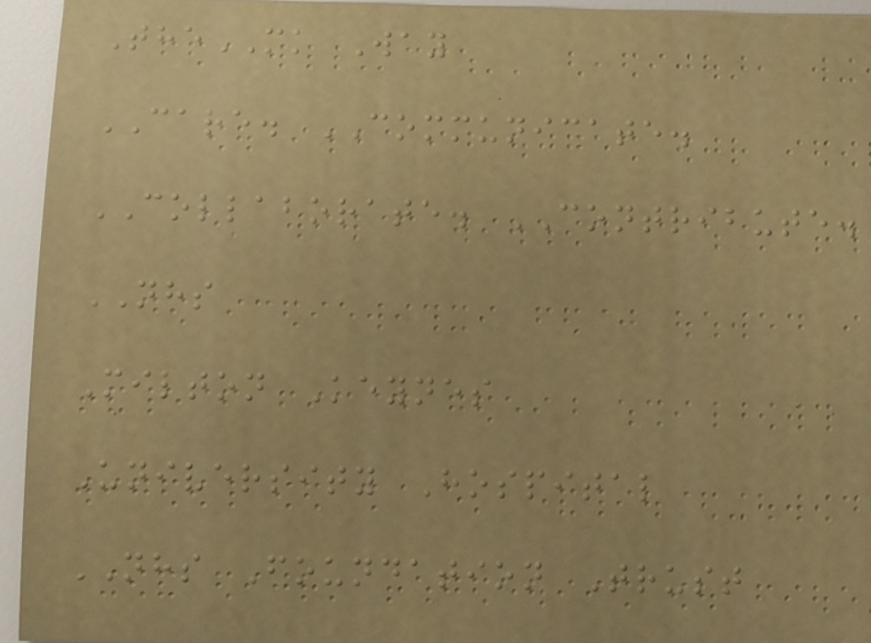TheMK Way
CARE. COMMUNICATE.
COLLABORATE. CONTRIBUTE.
NHS
Milton Keynes
University Hospital
NHS Foundation Trust
